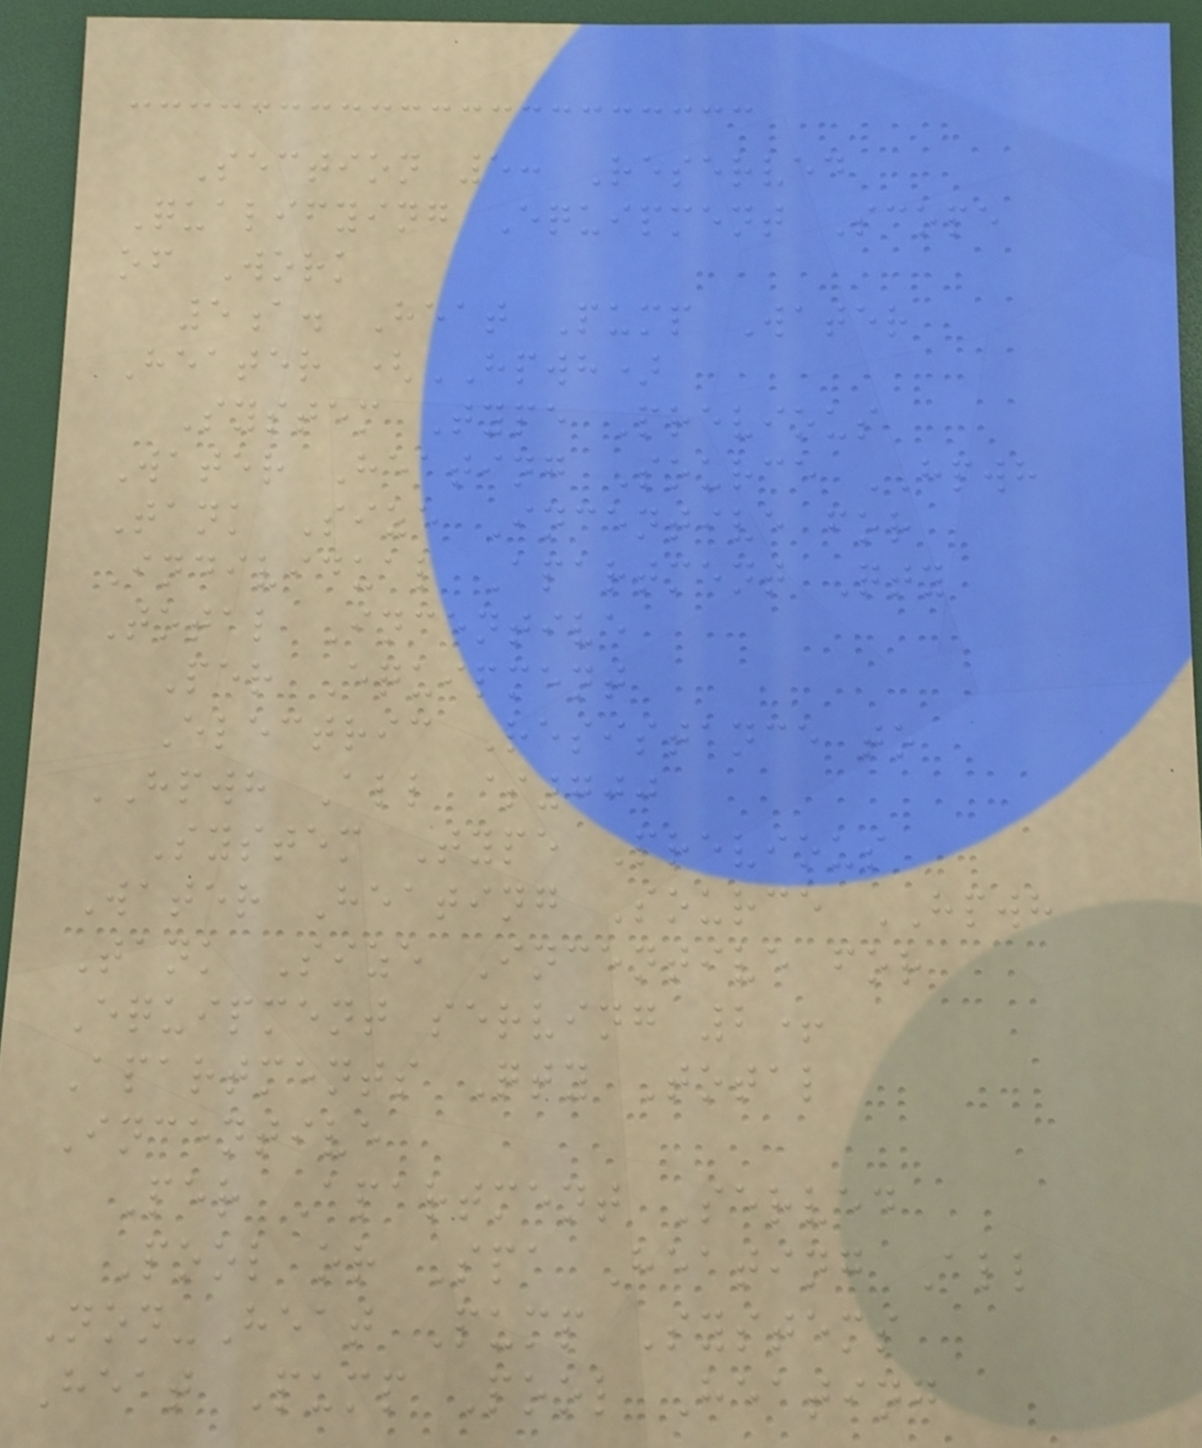Section 5: Reserved
Qualifying Equipment Scope
of Work
5a. Heat Pump Water
Heater (HPWH)
System Type Previous
Water Heating Source HPWH
Tank Size Incentive for
Individual Apartment Qty
Total Incentive
Per Equipment
Electric Resistance to
HPWH All $700
System Type Previous
Water Heating Source HPWH
Tank Size Incentive for
Equipment serving 2+
Apartments Qty Total
Incentive
Per Apartment Served
Pool or Spa Heating All
Non-Heat Pump Systems
Heat Pump Pool Heating
